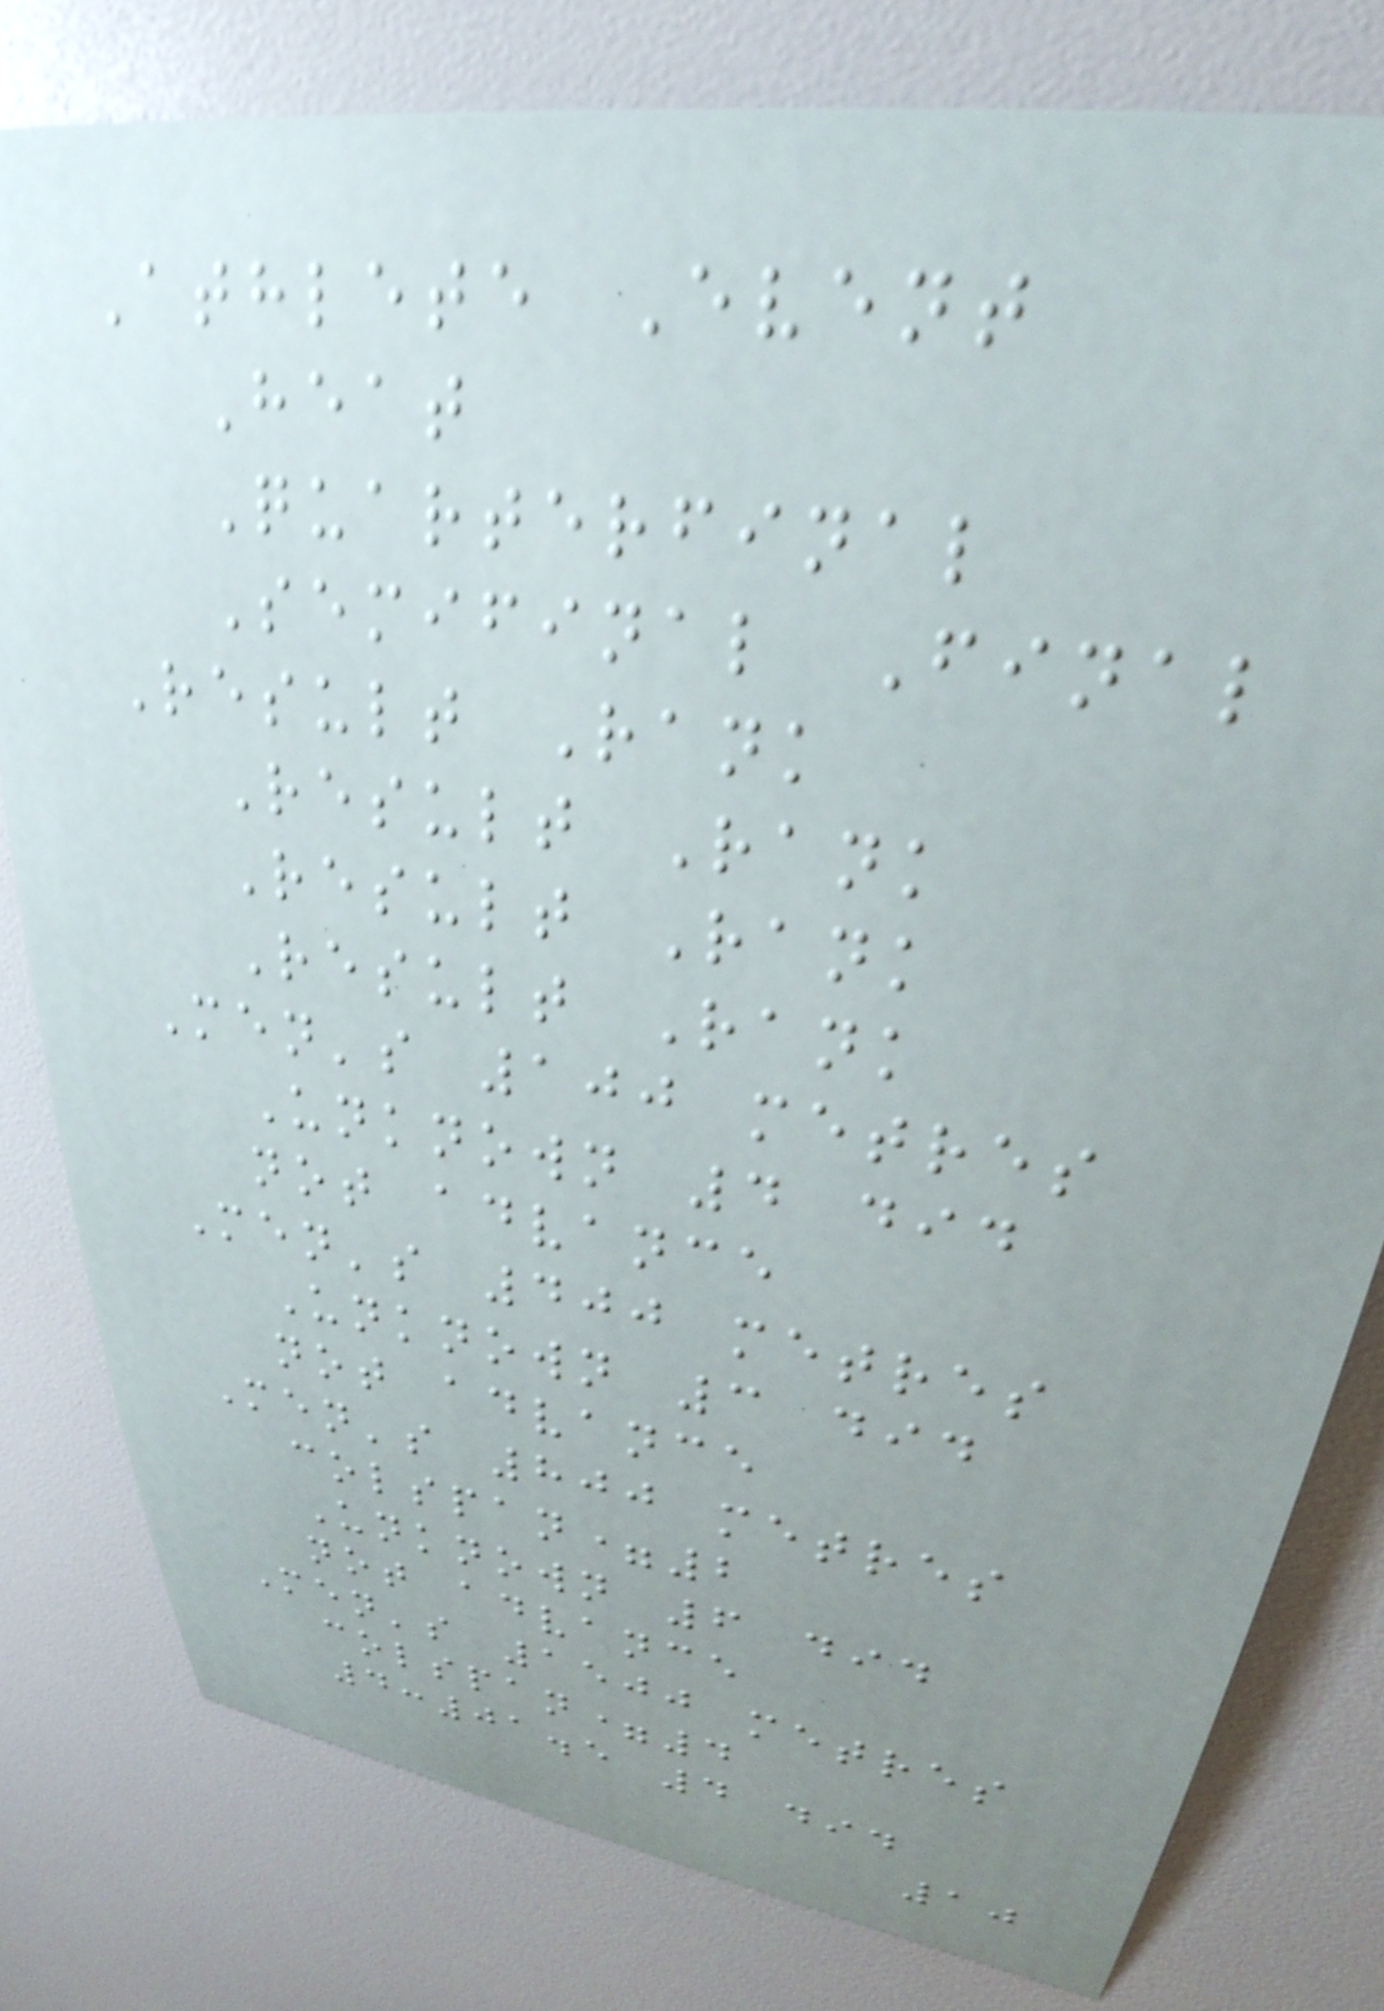Athlete Event
Heat
Quarterfinal
Semifinal Final
Result Rank
Result Rank
Result Rank
Result Rank
Men's 100 metres
Unknown 4 did
not advance
Men's 400 metres
Unknown 3 did
not advance
Men's 800 metres
colspan=2
Unknown 6 did
not advance
Men's 1500 metres
colspan=4
4:01.5 4 did
10
